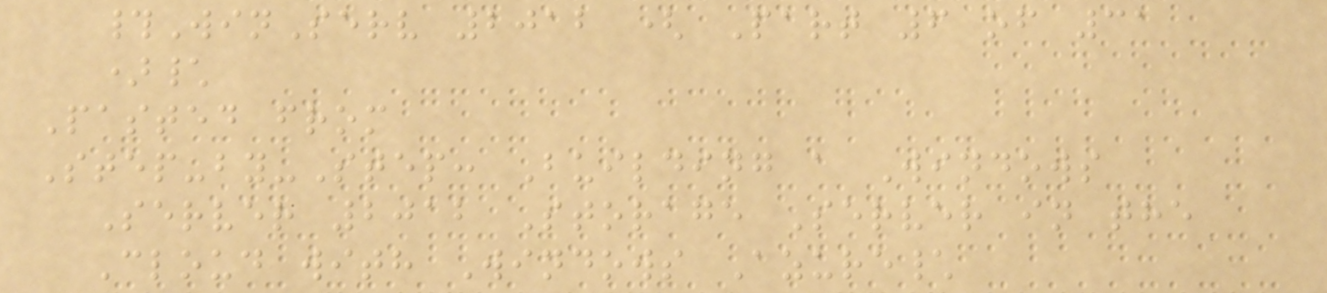#WinServ 2012 ( Part 6 of 31
)\
Pasted from
Step-by-Step: Building a Windows
Server 2012 Storage Server in the
Cloud with Windows Azure\
